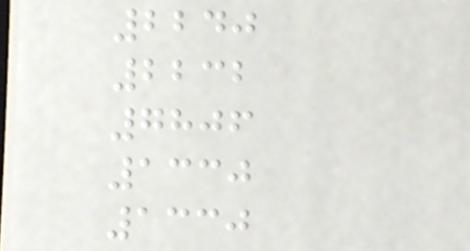2240
2232
7806
1330
1330
